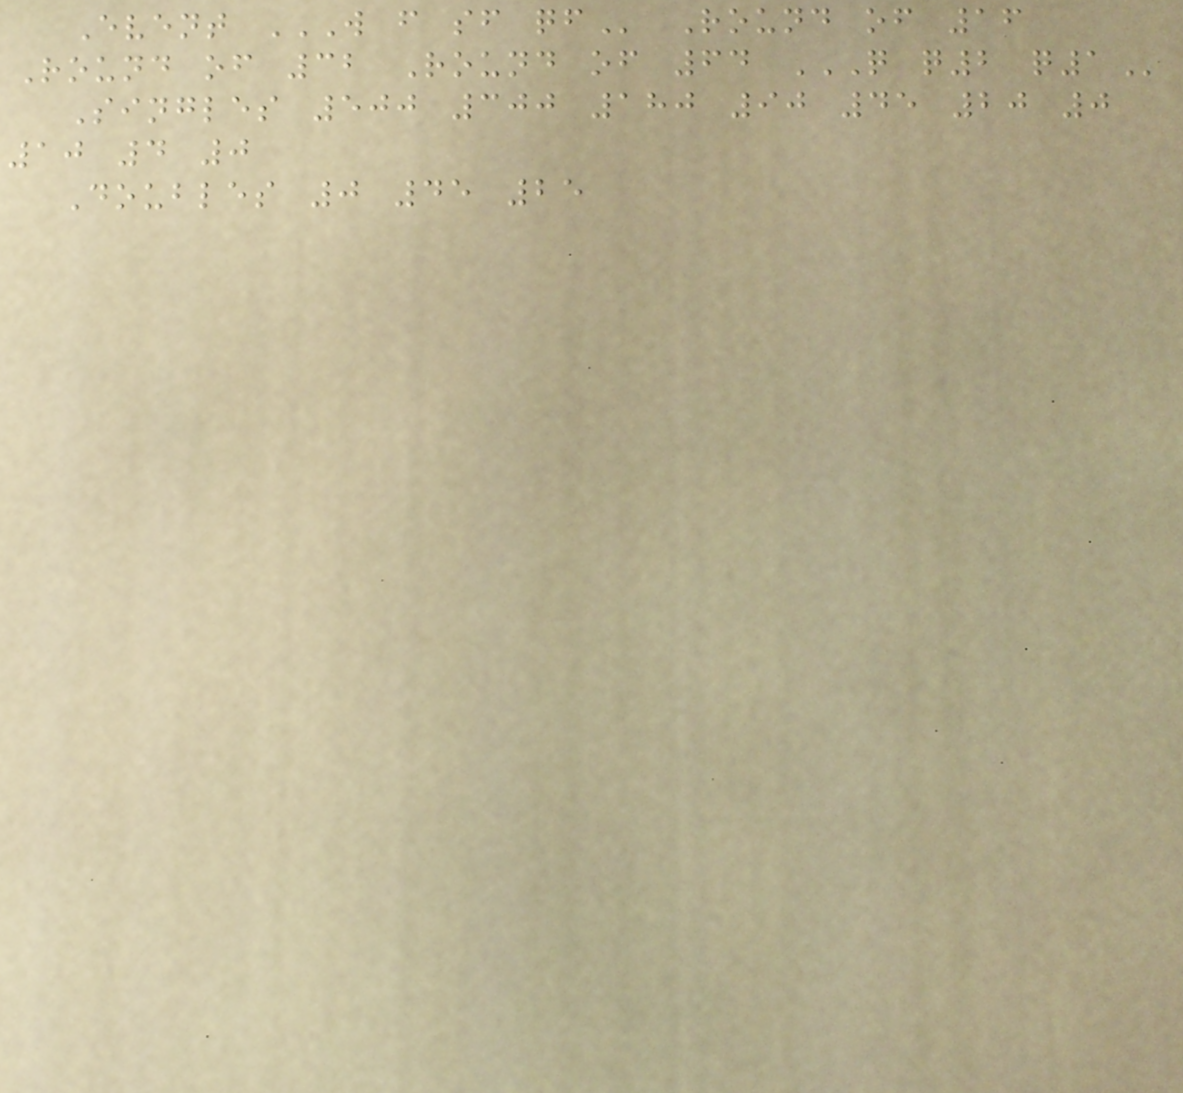Event W F SF QF Round of 16
Round of 32 Round of 64 Q Q2 Q1
Singles 500 300 180 90 45 20 0
10 4 0
Doubles 0 45 25
